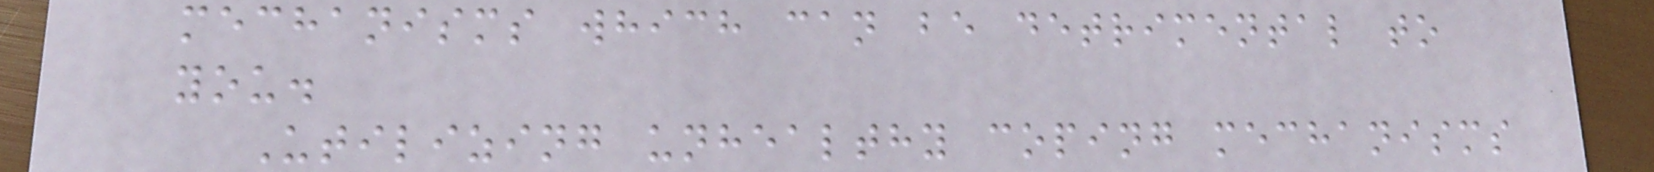mechanisms which can be detrimental to
you.
Utilizing unhealthy coping mechanisms
